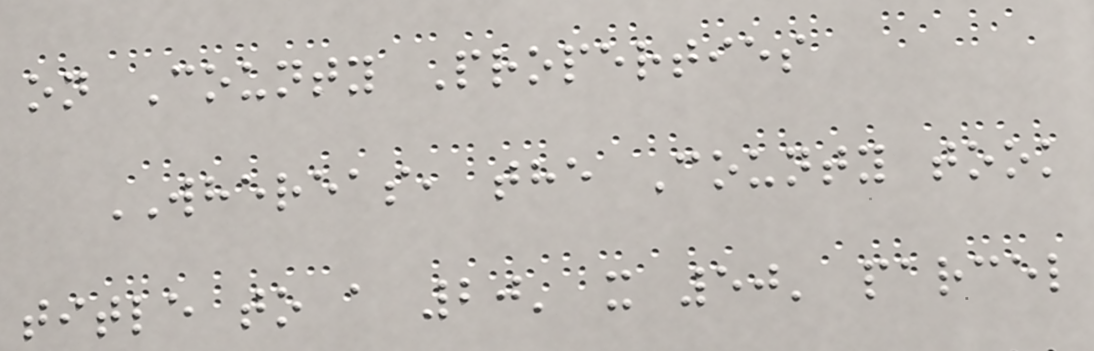on County Properties
WHEREAS, the County took
title to a 20' x 50' parcel
